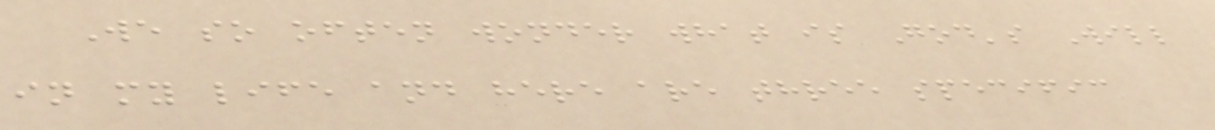We so often wonder what is God's Will
in my life and here are three specific
